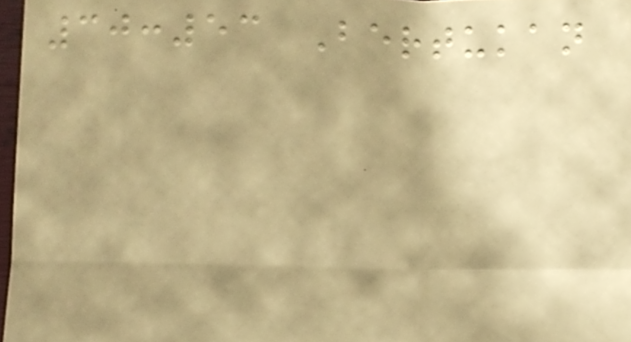30:53 Bertukan
